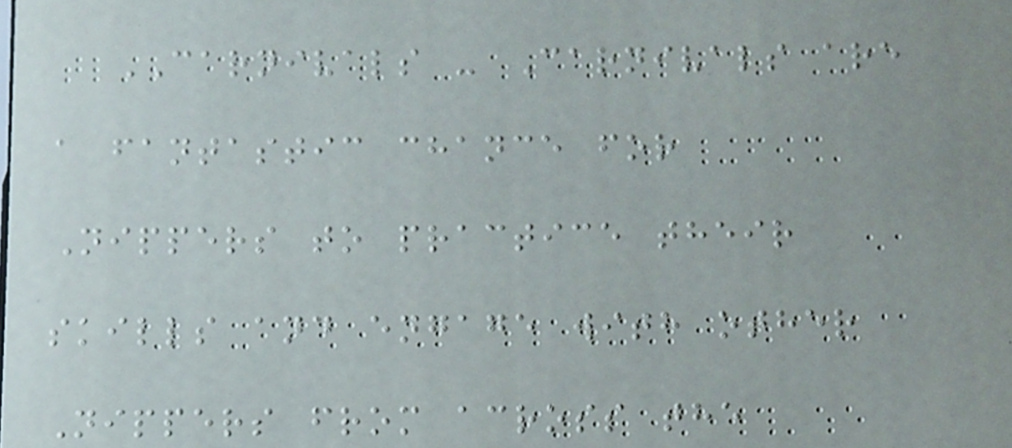CARNIVALS - Carnivals are
a fantastic chance for
Nippers to practice their
skills and engage with other
Nippers from across the
